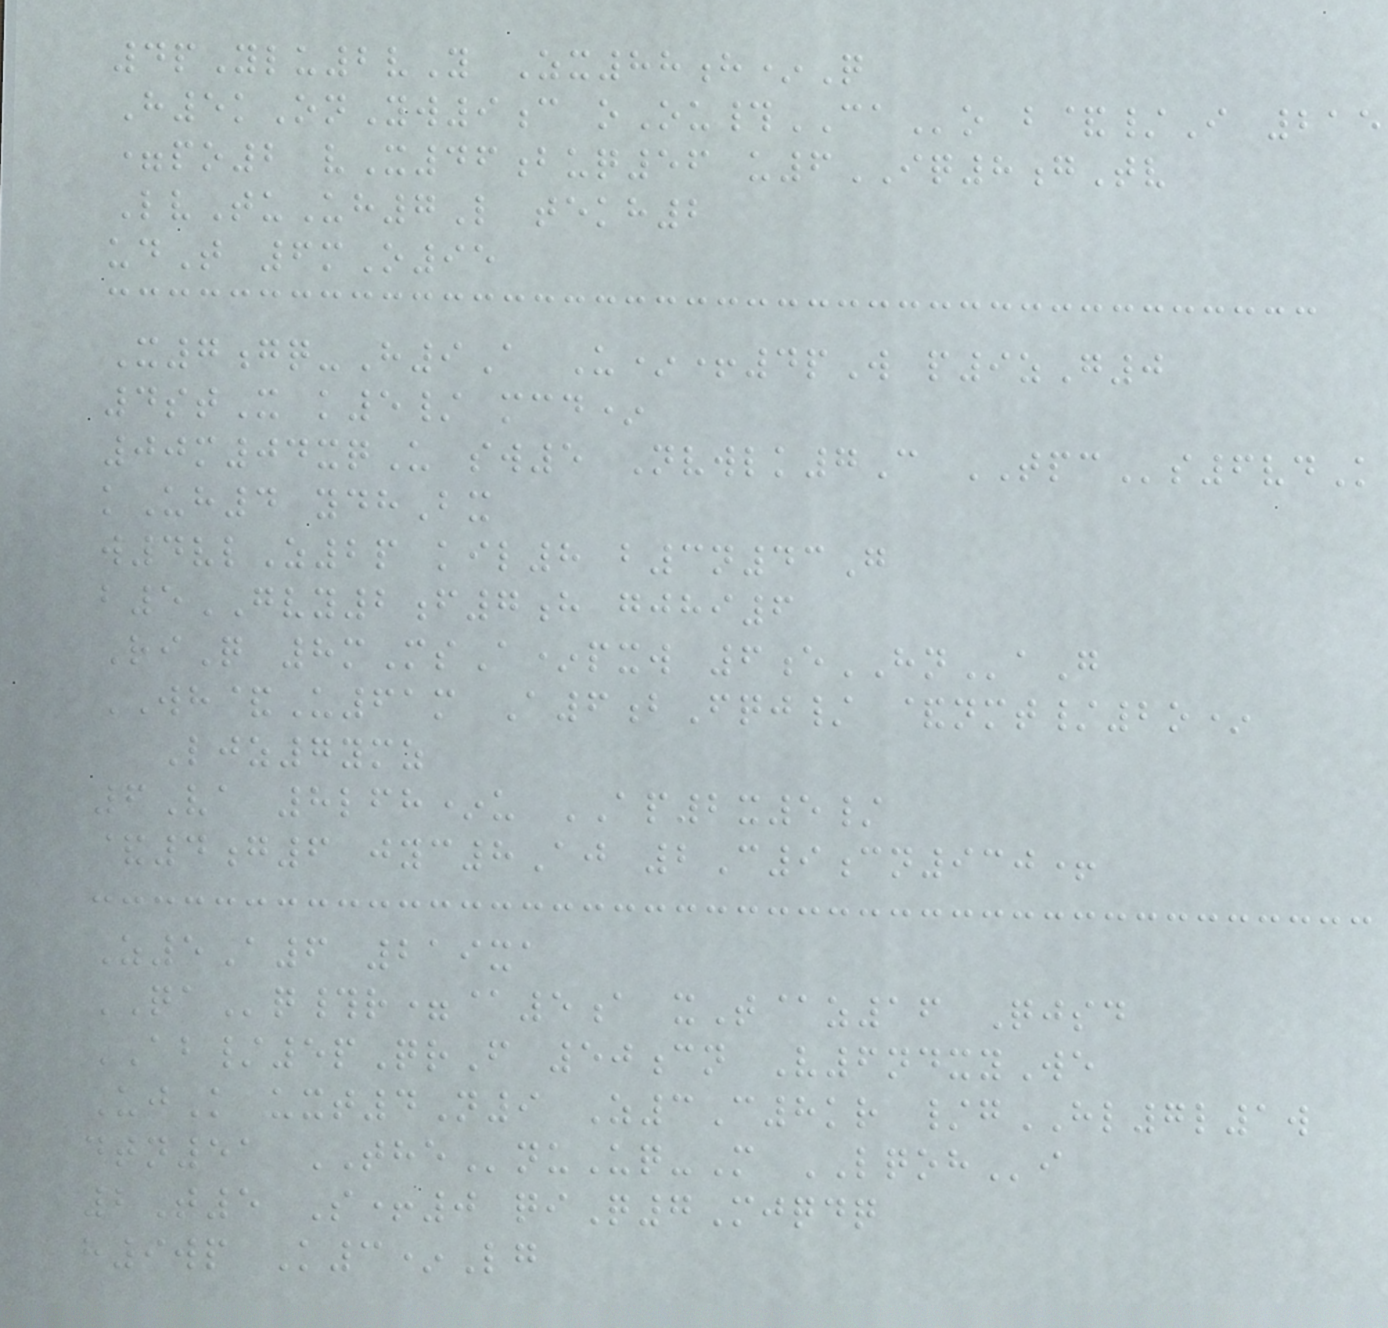4pYlu2vY Zx88h*Q
H5kOnYw9c oOu#CAo b&/I 215
=po2 vX46buq56 u6IQ8gTv
LvTuUh7L tekh2
udT 6mO95
X7gq-H9A U*+4pW p9zG0
4stX k5/ mcd*
00m04xqU sw5 Nvwlk7C TPCs6vdK
kUh4 ydhBx
w4vlZ2p kil8 b3n43G
b5GVY2f7h gjhi6
RiQ 8mMsA*pxw 6eHNaG
WH&U61m A6bFqj/ &nmt/2o*
Ljz7ymz
6Va 8lfh*u AP2x5/
&4g6 jyc8Aj 2C9cn930+
Z5A6 219xa
QAq#r=@5a xT@z16 Qjsd
AB/5pQrF 50cn V6ndxyWe
UjK uxt4N9 Z3C8kr /gHL7l1w
dtn51 THEnuUq-M LQOHi
2T5 S+0 qiQ7Mjqdq
h9wp K3*Lg
